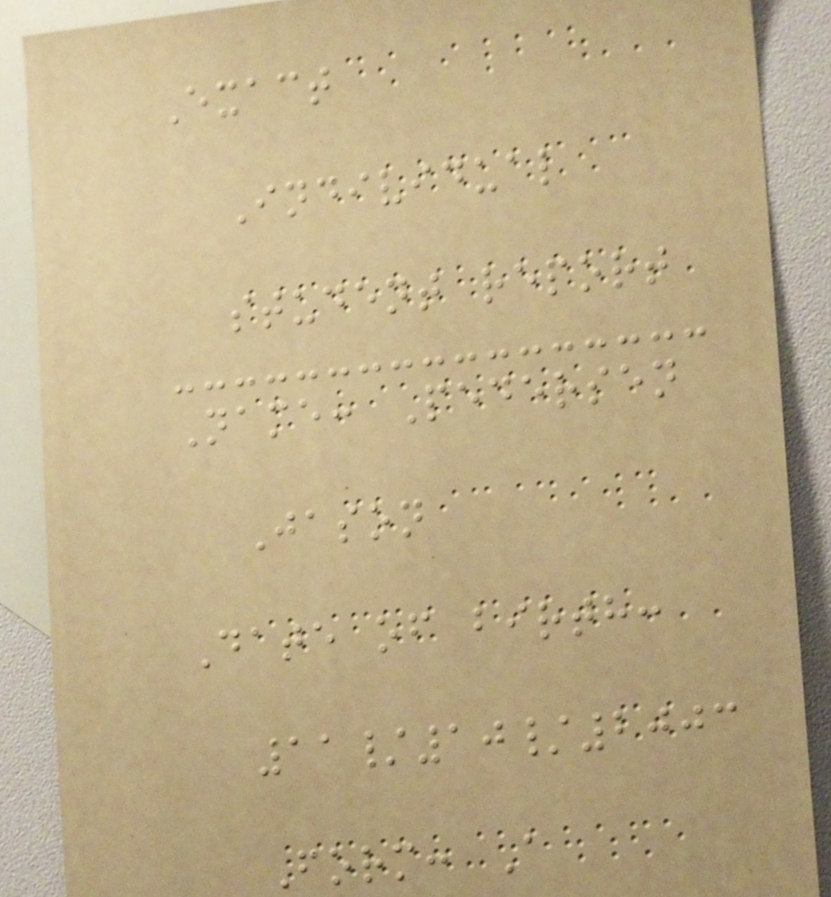Exact
Individual
student report
Name: Pedersen
Jason
Date of birth:
11/10/2003
Form: A
